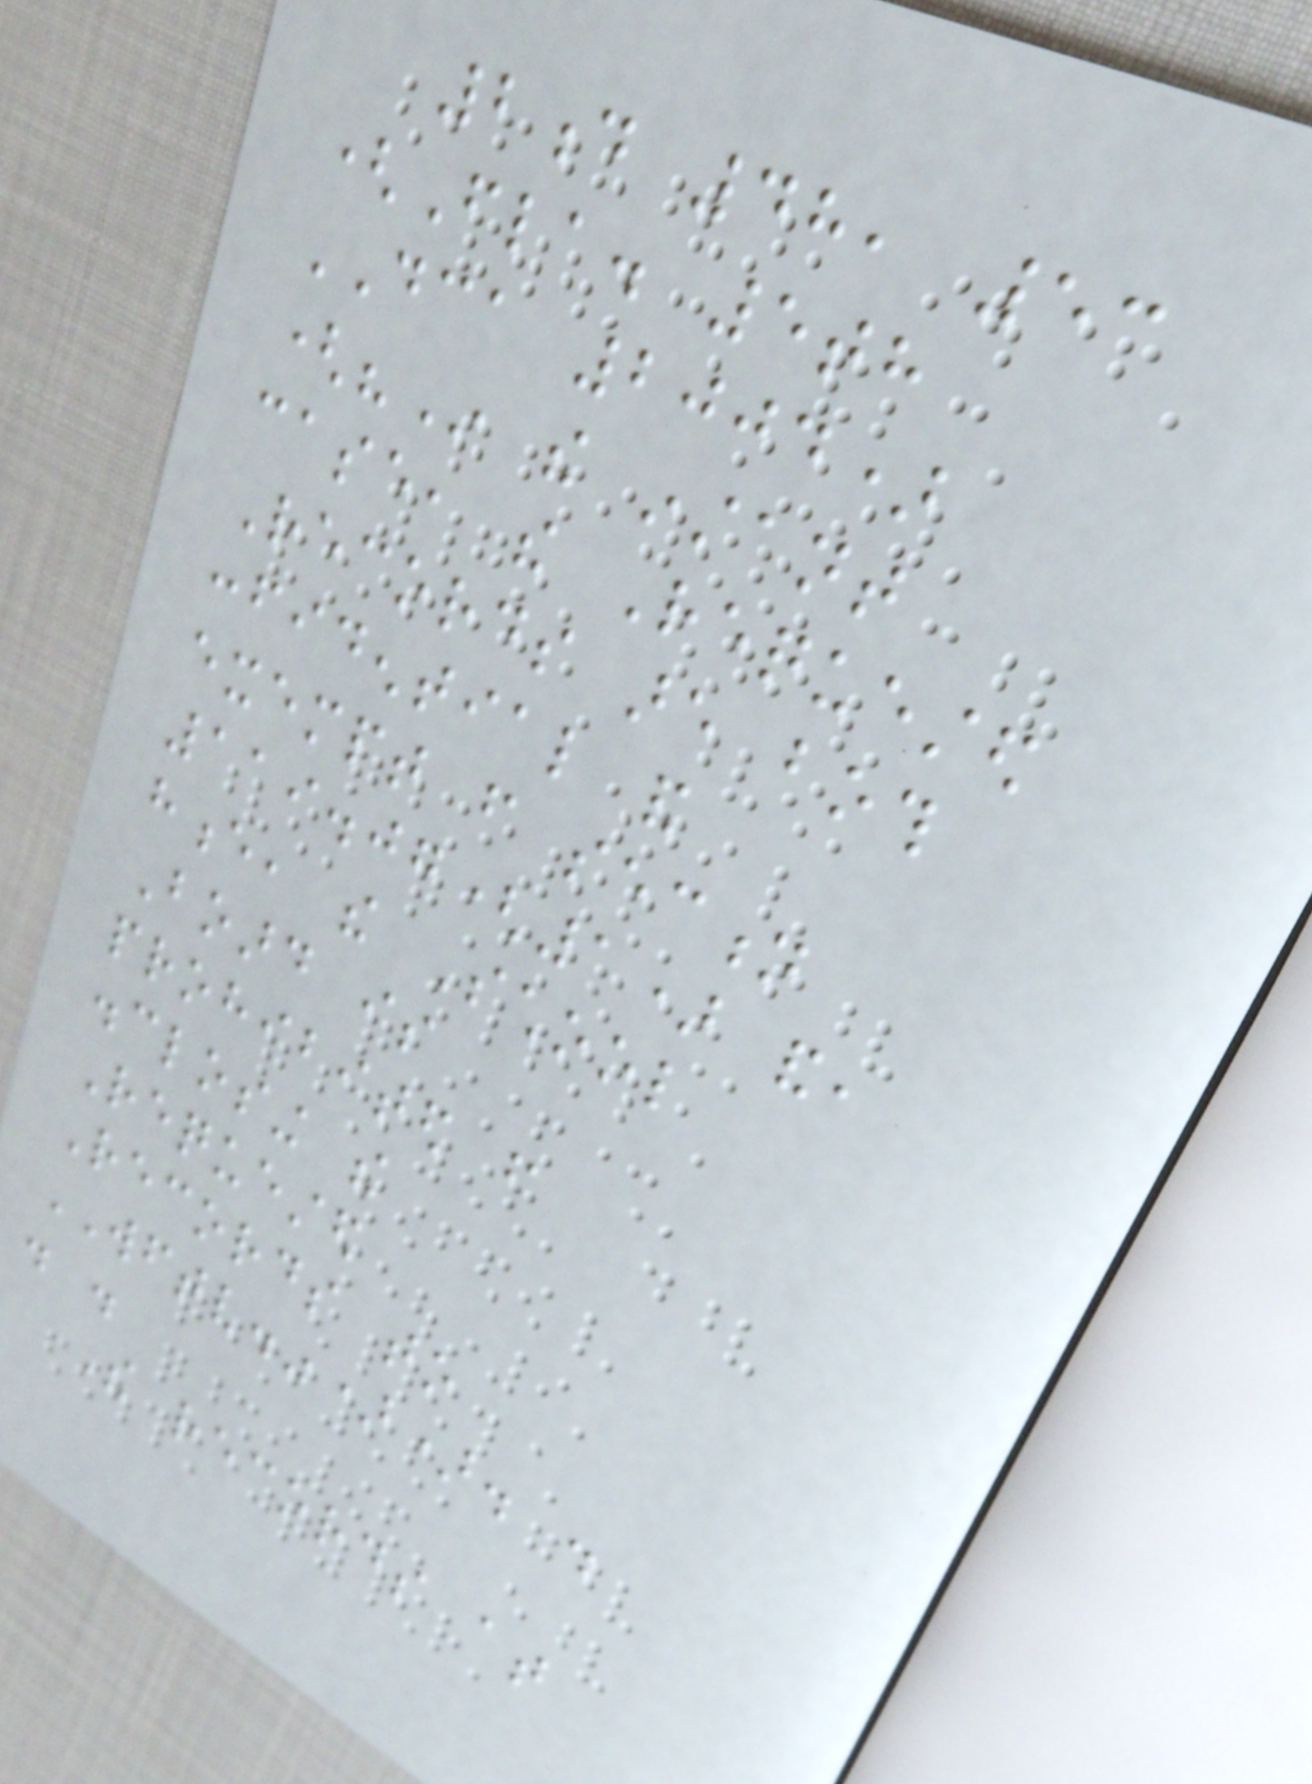2d 48, 53
(Fla. 5th
DCA 2004)
("In the instant
case, the Requested
Records are both
confidential and
exempt from section
119.07(1) and,
hence, the School
Board is
prohibited from
disclosing the
Requested
Records to
WFTV.")). .
. .
The records at
